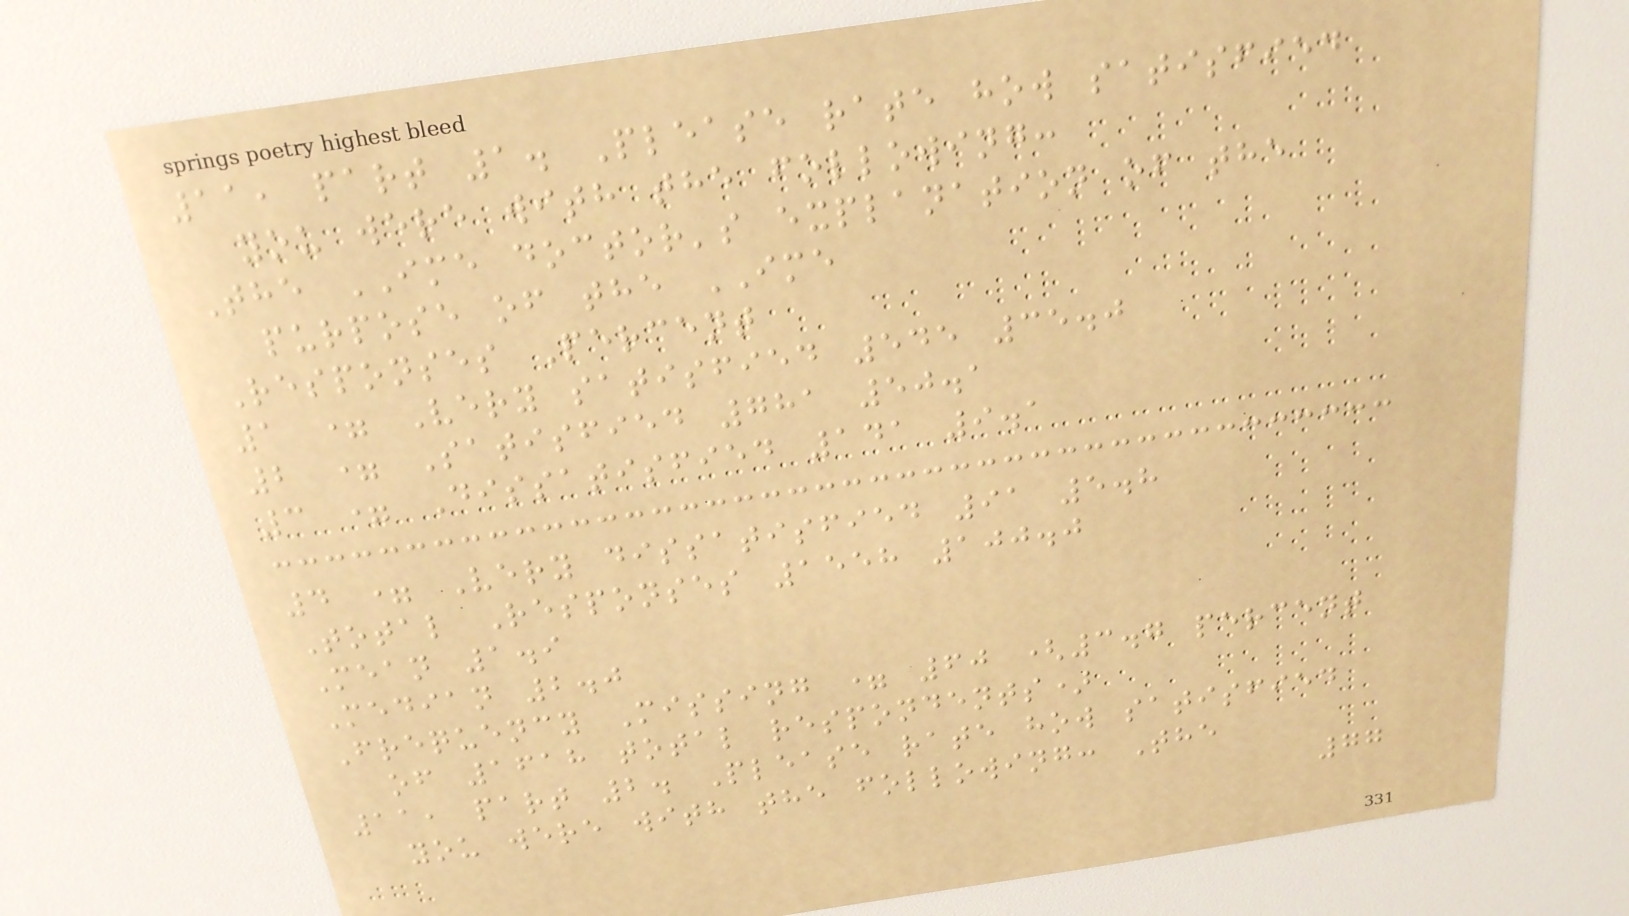11, part 1. Please rate how satisfied
you were with the following:
The IME doctor's explanation of the
purpose of the IME
Responses Percent
1 = Very satisfied 545 35.0
2 = Satisfied 781 50.1
3 = Dissatisfied 141 9.1
4 = Very dissatisfied 91 5.8
Total Responses 1558 100.0
Mean 1.9
Median 2.0
Frequency Missing = 60 (3.7 percent
of 1618 total respondents)
11, part 2. Please rate how satisfied
you were with the following: The
77
